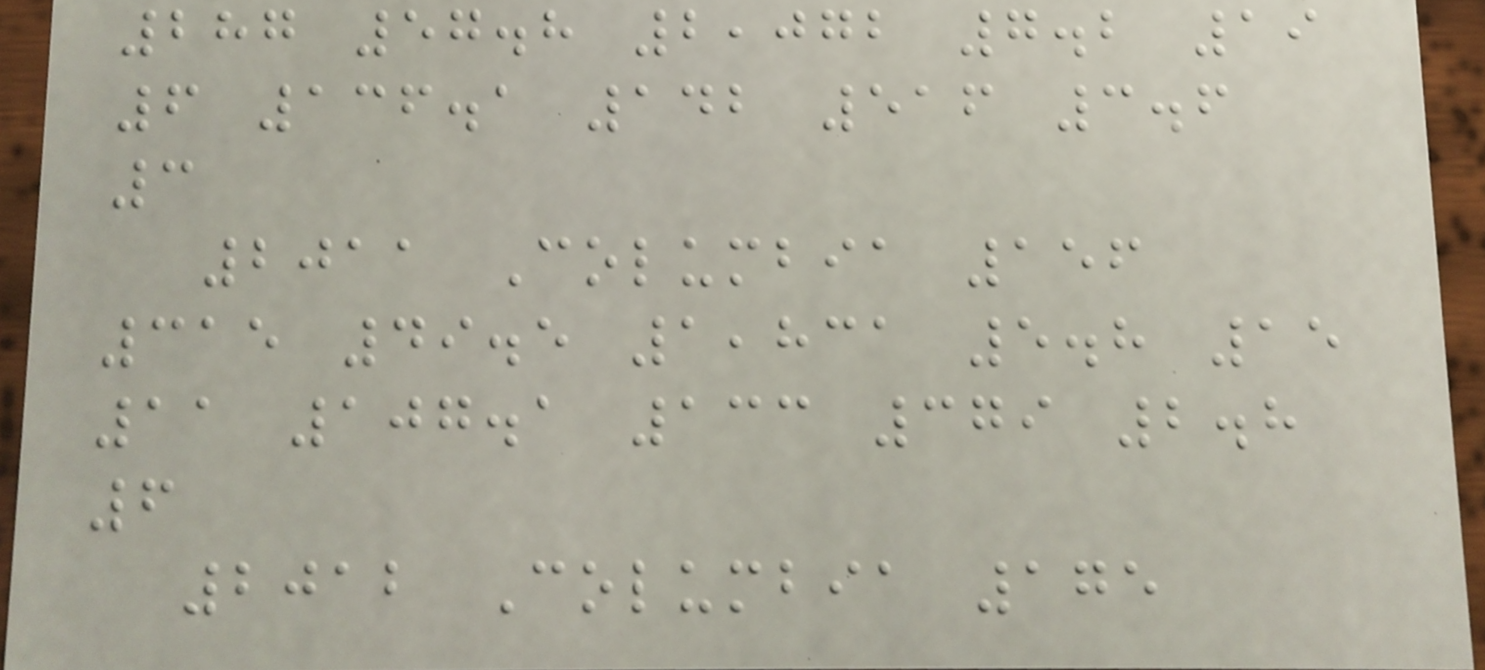287 57.8 2,072 7.2 19
6 136.1 142 516 3.6
3
2011 Columbia 156
315 49.5 1,831 5.8 15
11 107.1 133 379 2.8
6
2012 Columbia 175
